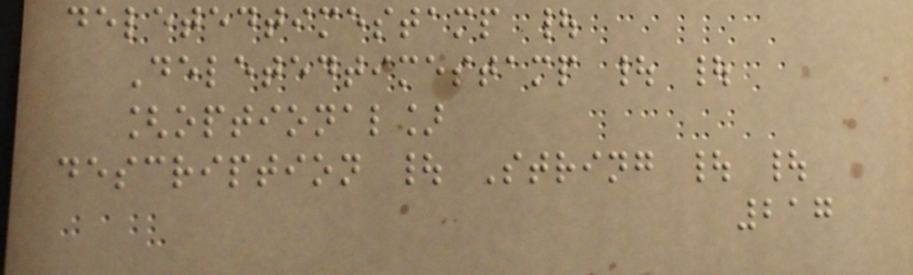deletedtimestamp |
Deletedtimestamp | |
[optional]
description | String | |
217
